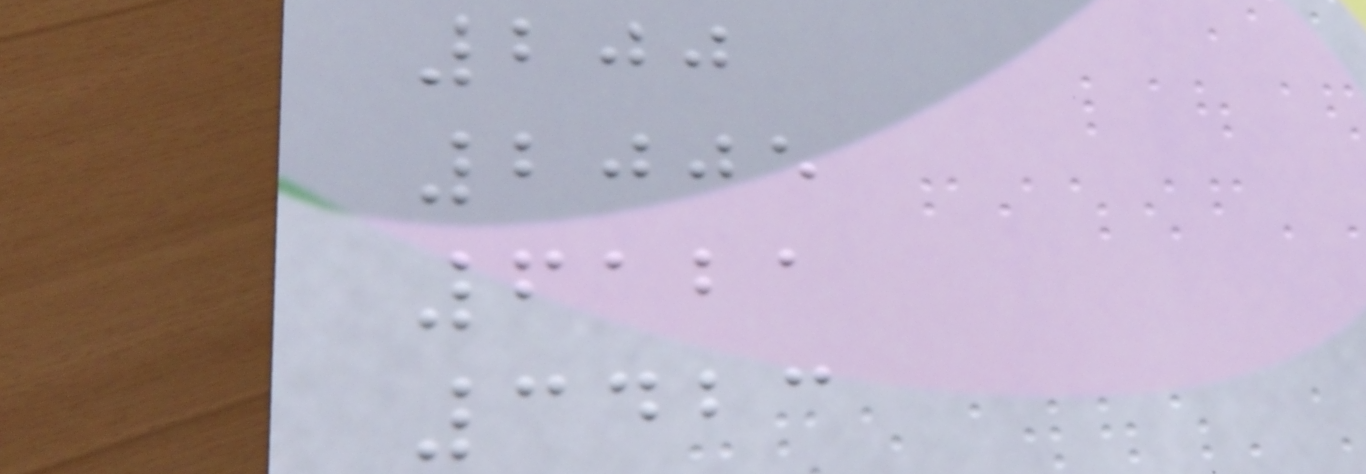200
2005
6121
3423
